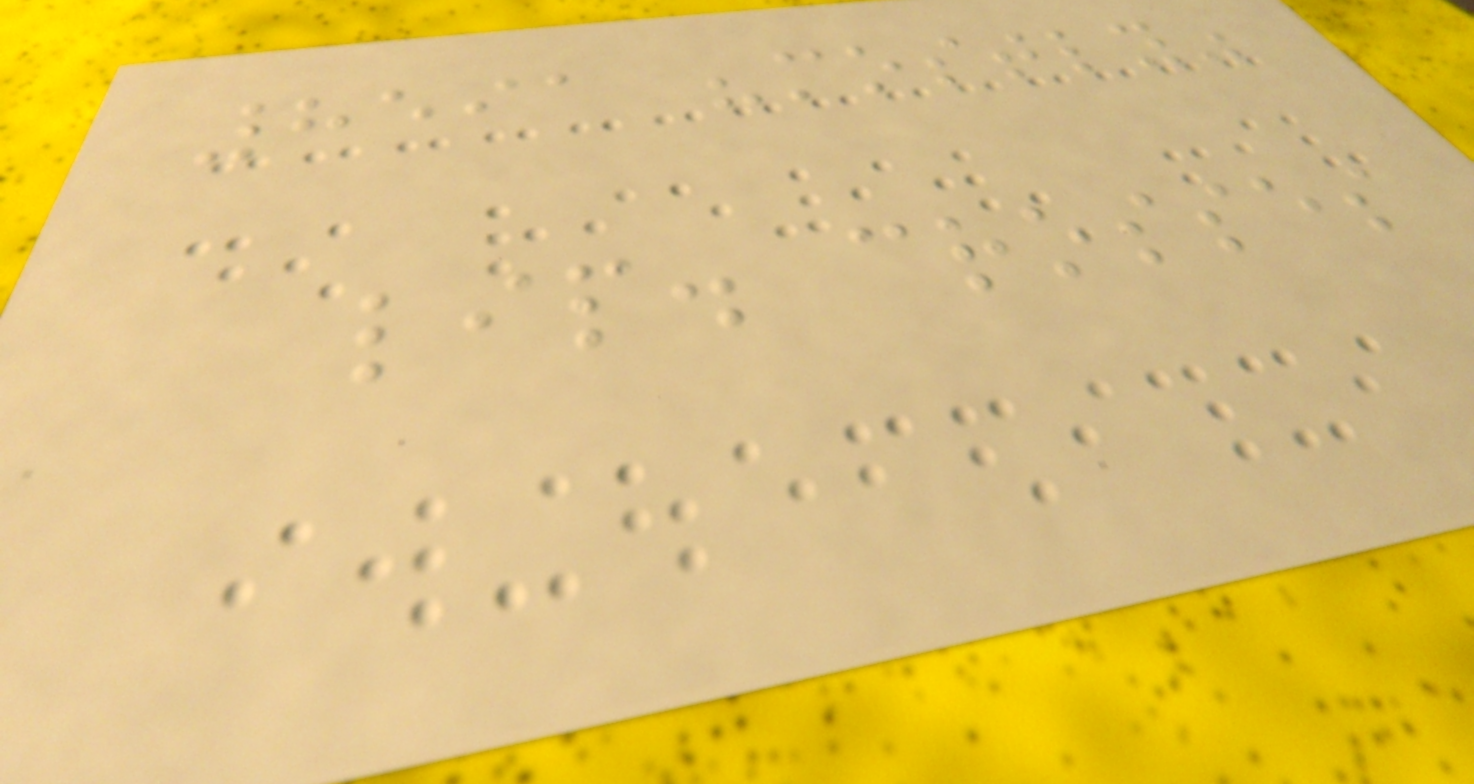8591 "mostly"
lip. crosses
